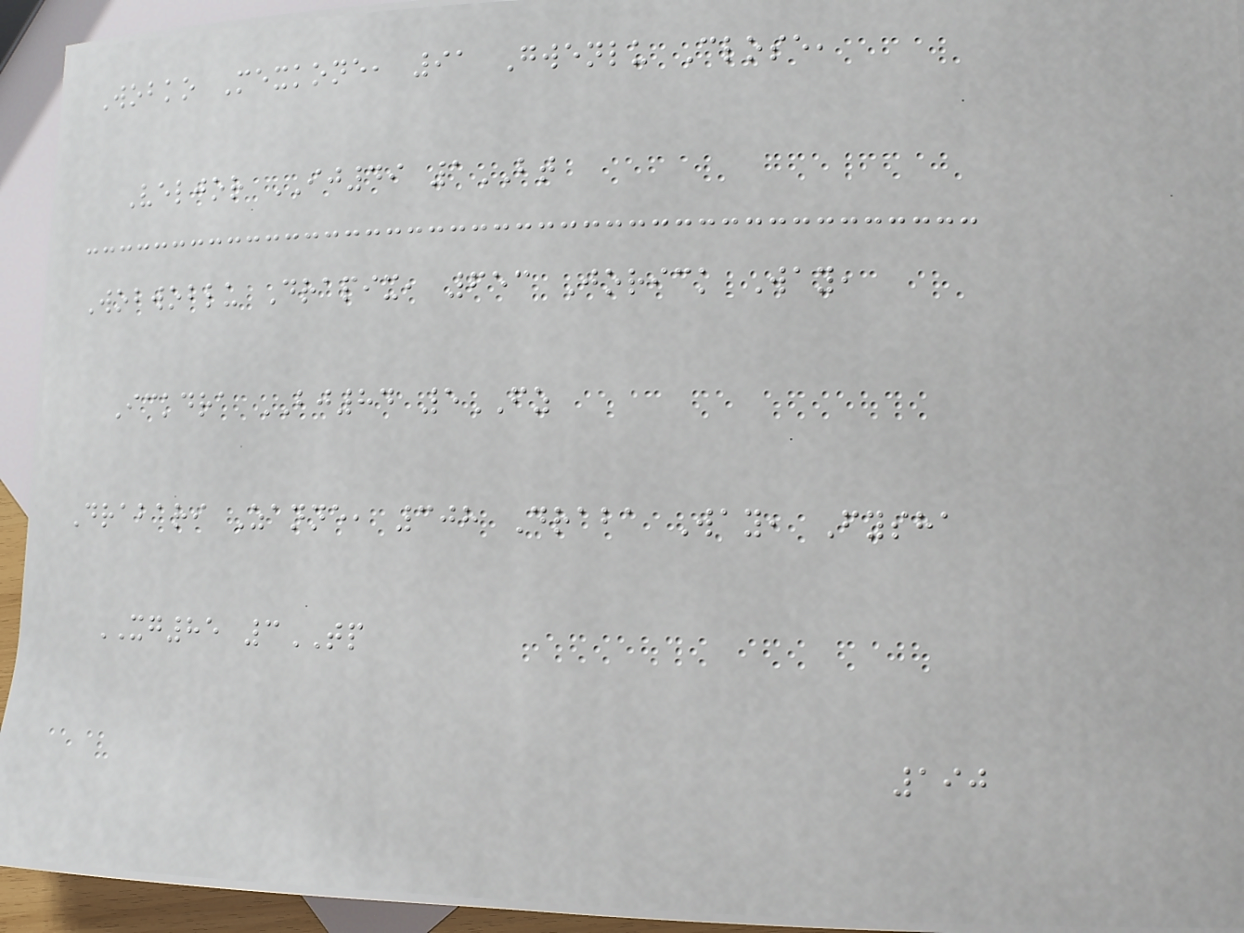Wobko Mexkone, 91 Gwenlu Close,
Veljor IJ49 1BT
Wobwoblu Drapix, 653 Jorick Way,
Ickdra BJ84 5FZ
Drabari Zanne, 308 Draba Way, Fysha
XG85 3TP
190
